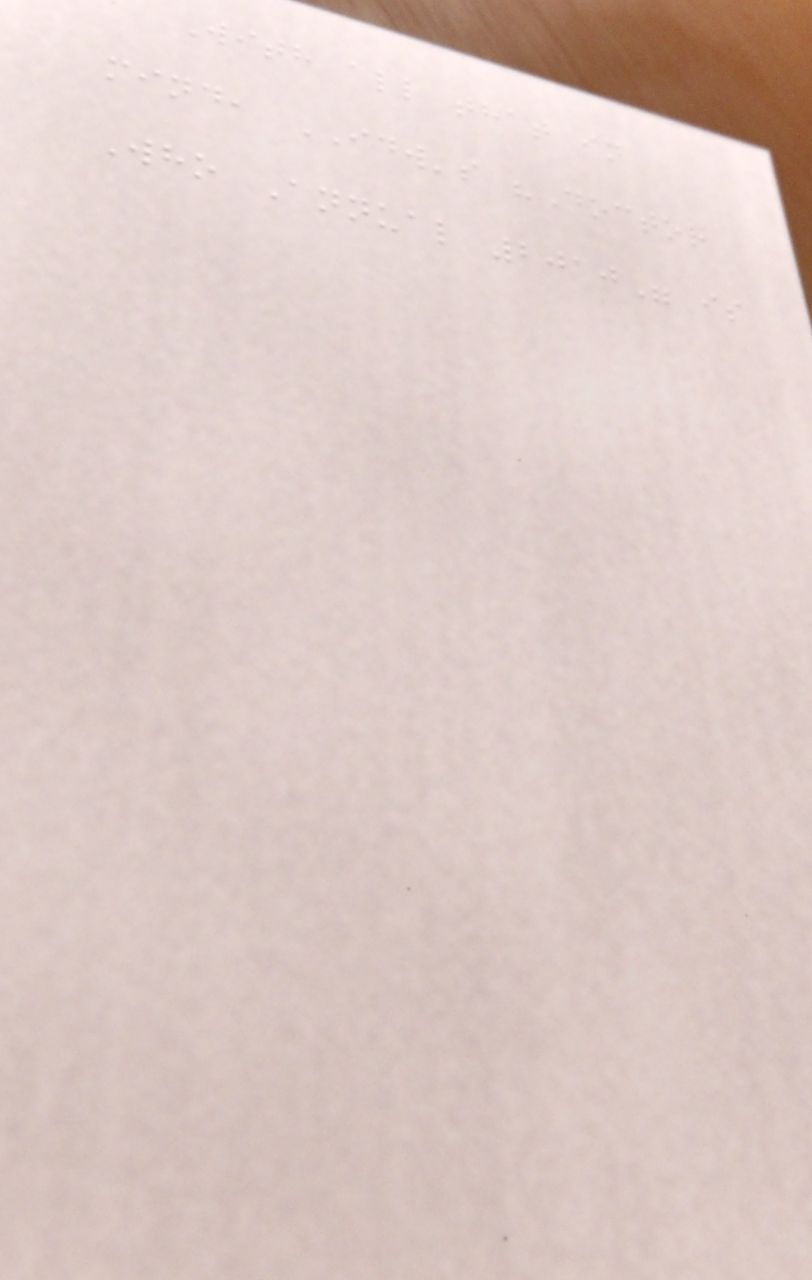With all that in
mind, IDW's "Doctor
Who Annual 2010" is
